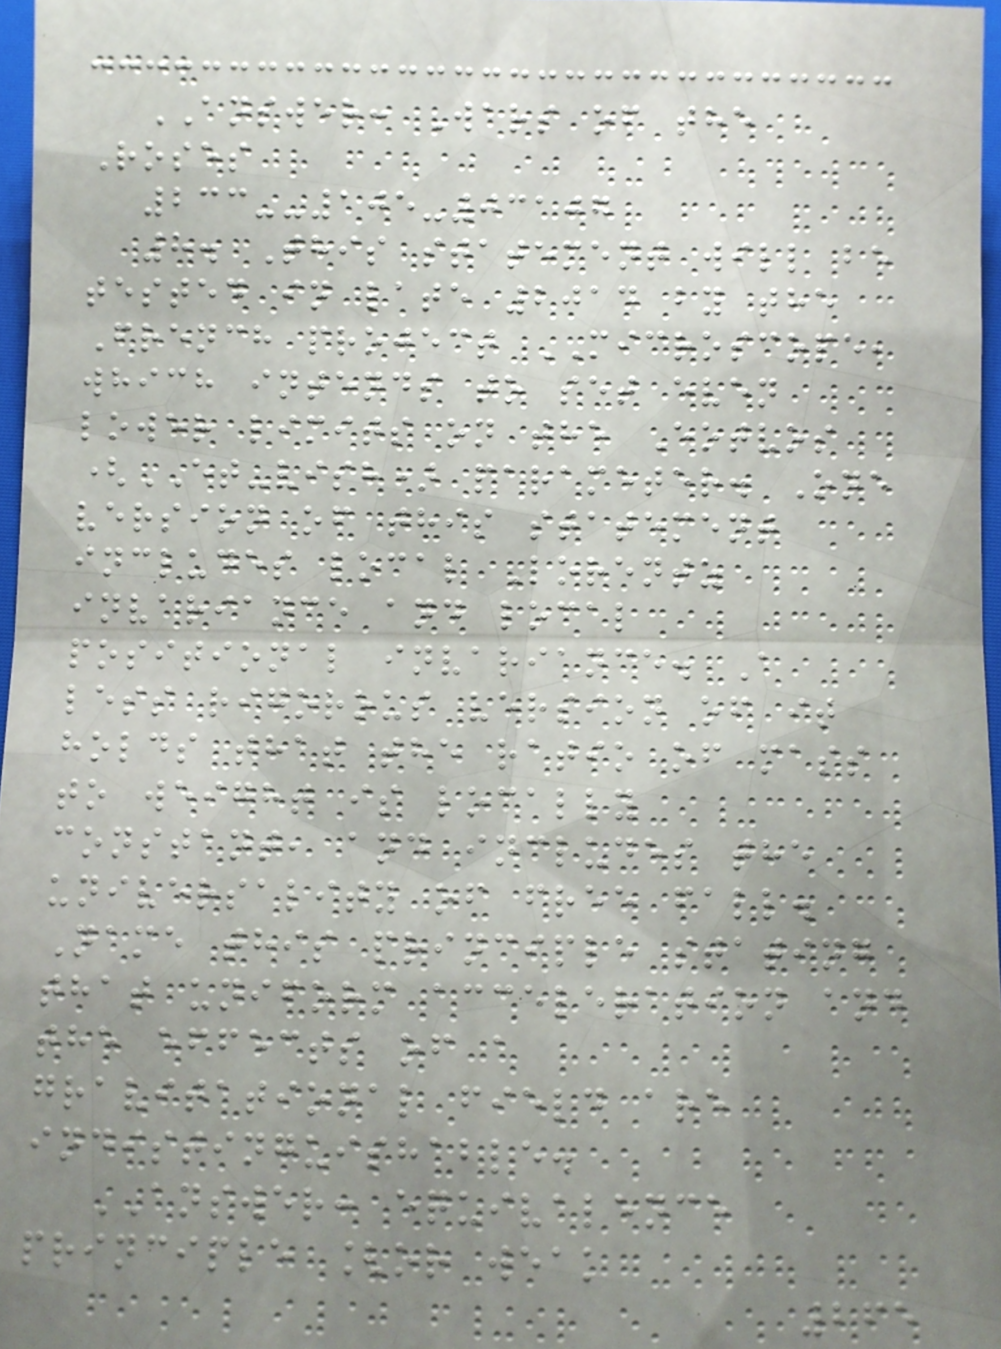ANSWER: Wars of the
Roses
233--105-03107
8. This statement will be
tested in late 2014 by the
French project MICROSCOPE,
which intends to set even
lower limits on the Eotvos
(ET-vish) parameter. One
version of this statement
includes local Lorentz
invariance and local
positional invariance. A
less rigorous version of it
holds that the ratio of mass
to weight is locally
constant, and includes the
universality of free fall.
Name this principle stating
that uniform acceleration and
the effects of a
gravitational field are
indistinguishable.
ANSWER: equivalence
principle [or weak
265
